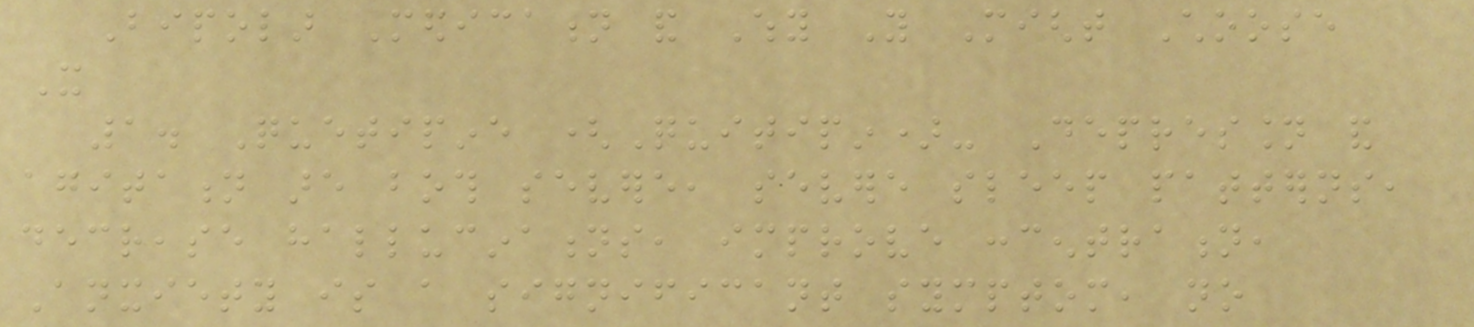Bipolar Medication and Why You Might Choose
It
1. Quetipine (Quitipin)- Depression and
agitation are both severe, severe sleep patterns,
decrease hallucinations, improve concentration,
Anxiety is a significant symptom, no
